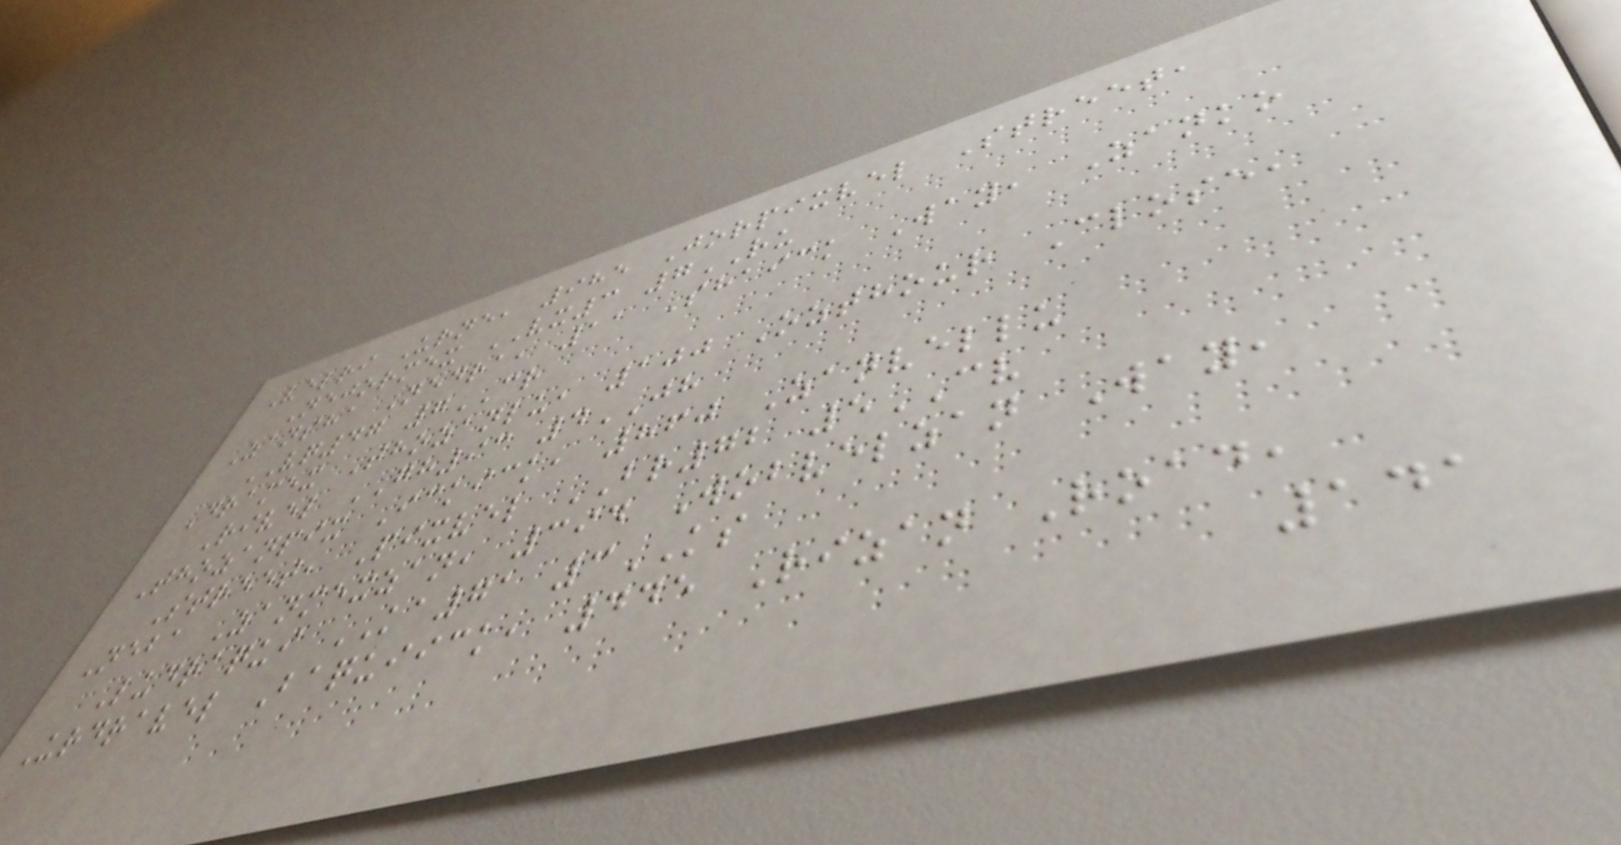Velri Urne, 985 Jorpixvel Street,
Nejormex VX3 7RU
Zansha Nedra, 11 Shaick Way, Zanko
VQ47 7CR
Dramex Thozanlu, 100 Ozthour Close,
Rivel GH93 4JH
Thozanpix Ickick, 860 Zanvellu
Street, Pixvel BR72 5CV
Neba Zanmexzan, 394 Wobvelzan Way,
Ludraqui KA71 3KS
Urdravel Baquiick, 445 Rizan Road,
141
